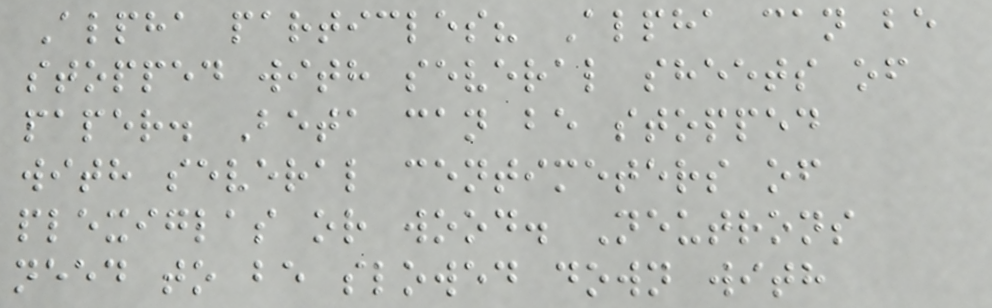Alpha particles? Alpha can be
stopped with several sheets of
paper. Beta can be stopped
with several centimeters of
plexiglas or wood. Neutrons
need to be slowed down with
